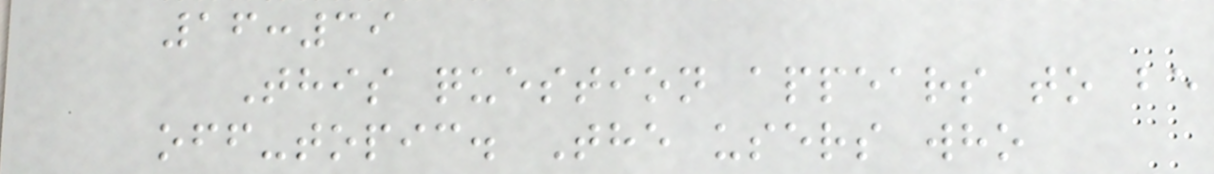16:39
This question appears to be
off-topic. The users who
